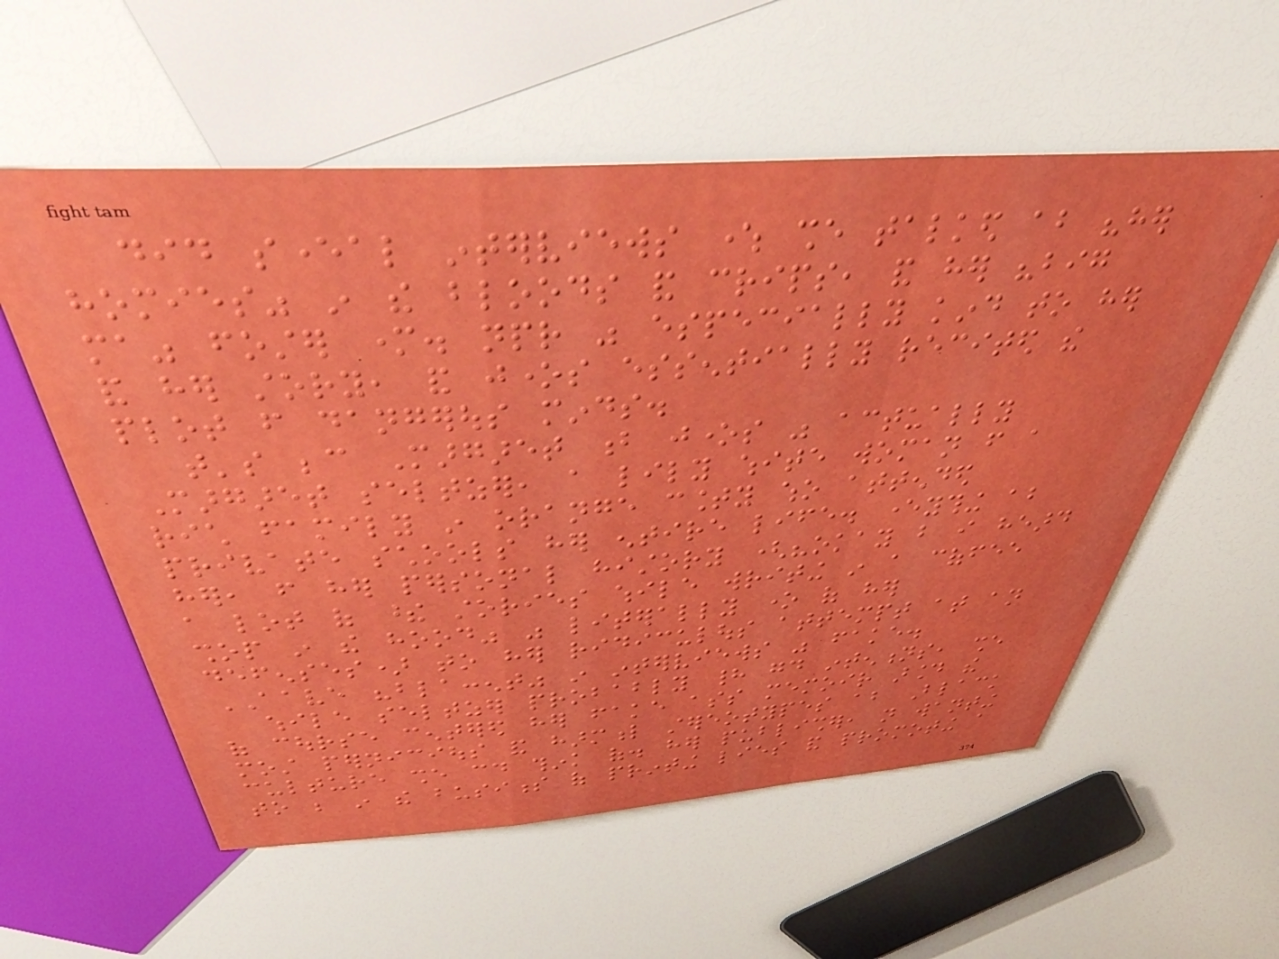did several interviews where she talked about "her
homies" in the bloods and crips, and her "big
ma" foster mother. npr was especially kind to her
and her story, and jones essentially recited the
plot from dangerous minds.
that's because Margaret b jones was actually
Margaret seltzer, a lily white woman from a
rich family in orange county who attended
private schools her entire life. everything about
her, from her personal history ("okay but i heard
a lot of these stories while writing in a coffee
shop in the hood" was literally one of her
defenses) to her ridiculous attempt at an
AAVE "blaccent" in interviews was fake.
while seltzer probably had good intentions, she
of course centered her fake ass memoir around the
most pernicious and harmful stereotypes about Black
culture she could think of. her publisher, not wanting
to be in the business of printing lies and promoting a
